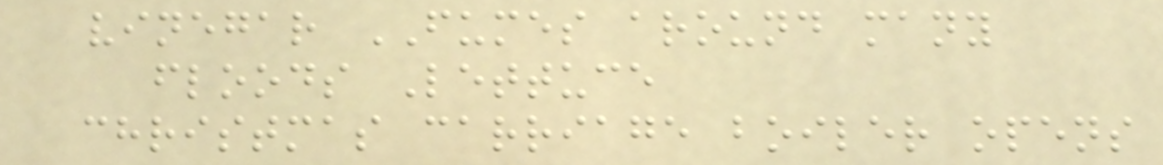vinegar FUMES around many
floods Lettuce
christmas carriage boiler opens
